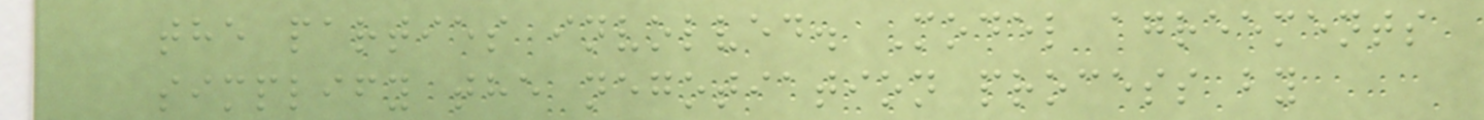the parties involved. Model agreements
simplify the negotiation process by
